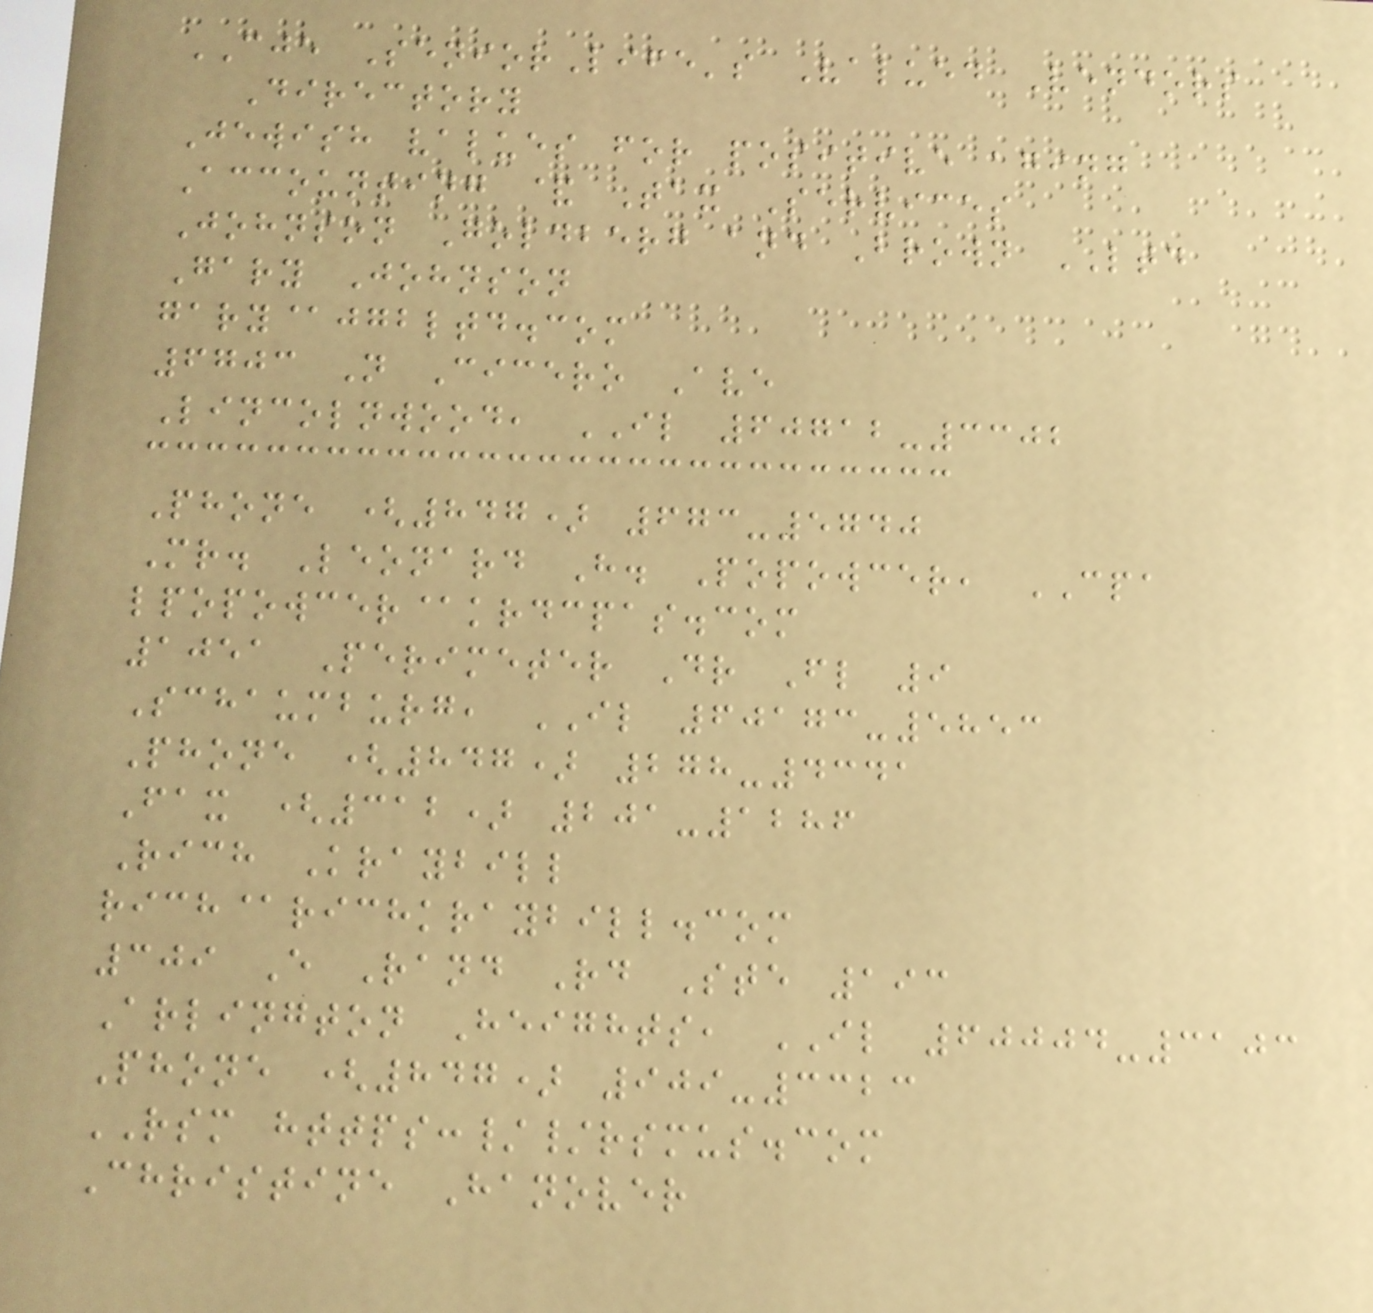CJE SeniorLife's Valued Vendors
Directory
Jewish values for positive aging
Accounting & Tax Services
Johnson Goldberg and Brown LTD
Gary Johnson
gary@jgbltd.com
6703 N Cicero Ave
Lincolnwood, IL 60712-3302
Phone (847) 673-5740
Mr. Leonard H. Popowcer, CPA
lpopowcer@krdcpas.com
1051 Perimeter Dr Fl 9
Schaumburg, IL 60173-5853
Phone (847) 278-4341
Fax (312) 201-1286
Rich Kraybill
rich@richkraybill.com
309 E Rand Rd Ste 193
Arlington Heights, IL 60004-3103
Phone (847) 909-3323
RSM https://rsmus.com
Christine Hanover
